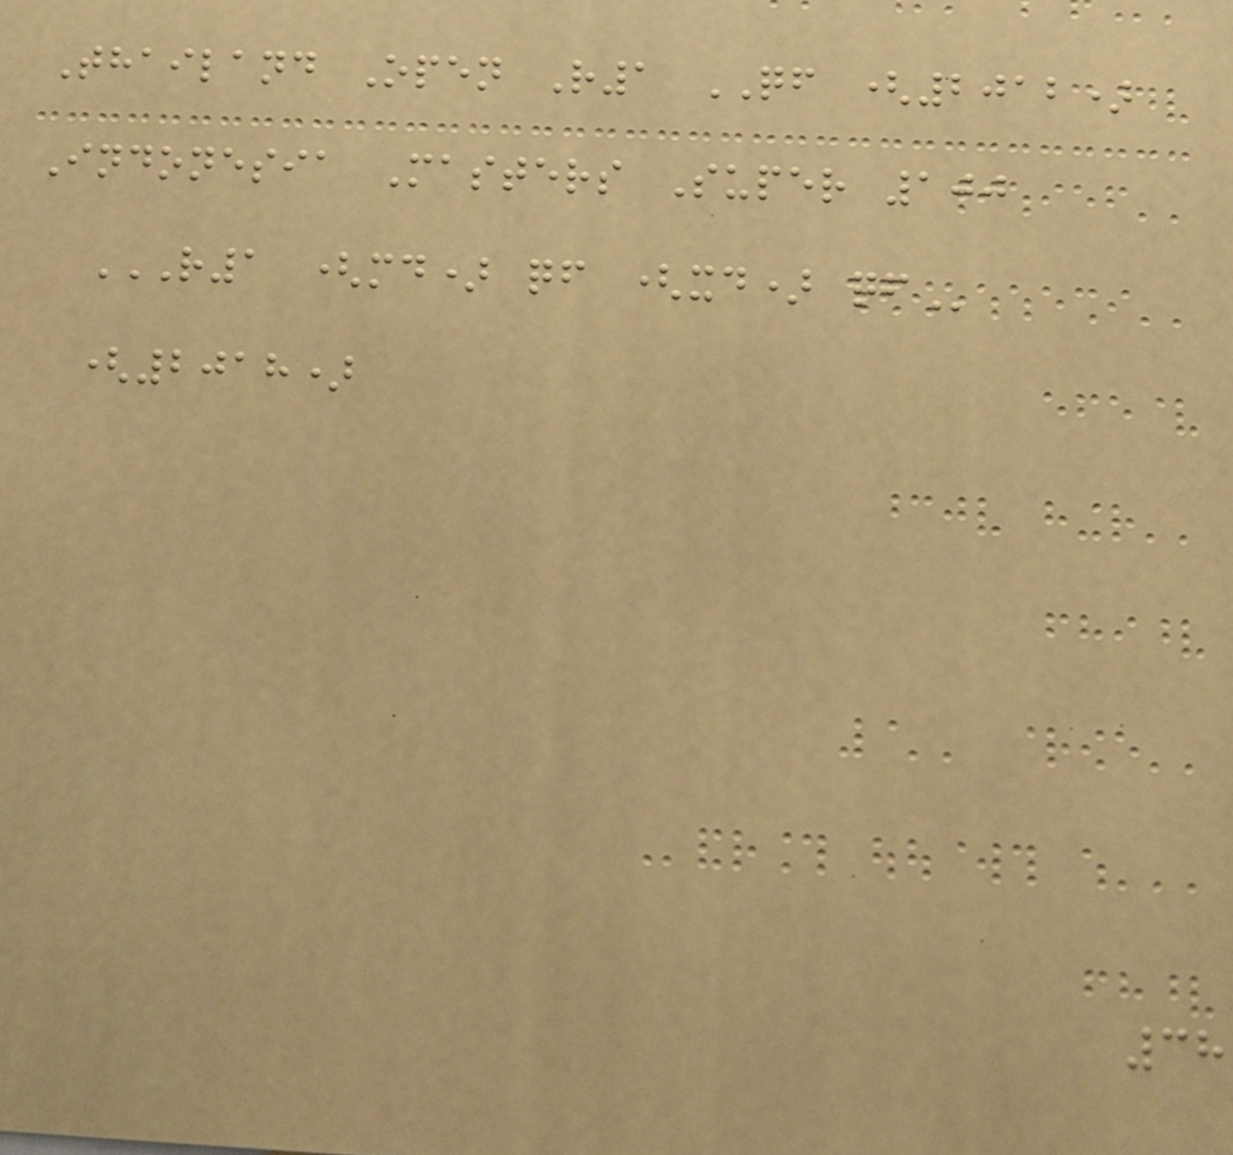Thailand Open R1 QF (2012)
Indonesia Masters Super 100
R1 (MD) QF (XD) QF
(2018)
38
